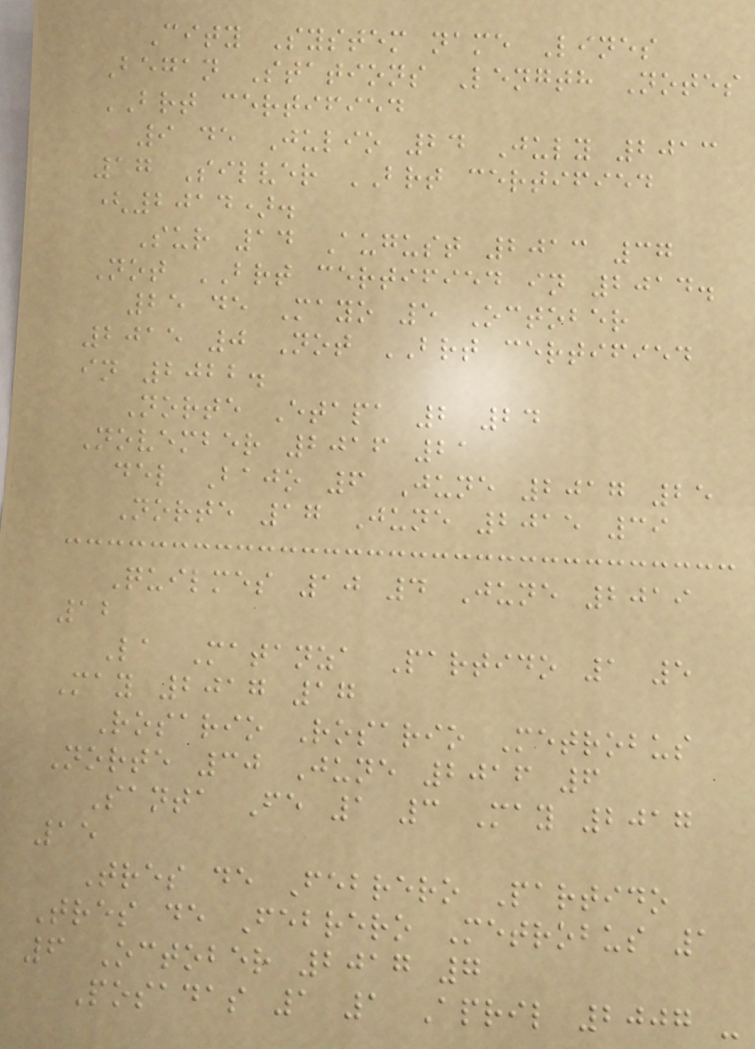City System name Lines
Began Stations Length Notes
BRT certified
9 de Julio 24 July 2013
17 Silver BRT certified
(2014).
Sur 14 August 2013 37
Not BRT certified in 2014.
25 de Mayo 5 October
2015 0 Not BRT certified
in 2022.
Norte Etapa 2 24
November 2016 21
del Bajo 6 June 2017 25
Norte 17 June 2015 39
Quilmes 10 4 June 2019
12
La Matanza Partido 1 5
May 2017 17
Rosario Rosario Metrobus
Norte 30 June 2016 6
Santa Fe 1 3 May 2017
15
Tres de Febrero Partido
Tres de Febrero Metrobus 1
6 October 2017 7
Posadas 1 1 April 2007 -
